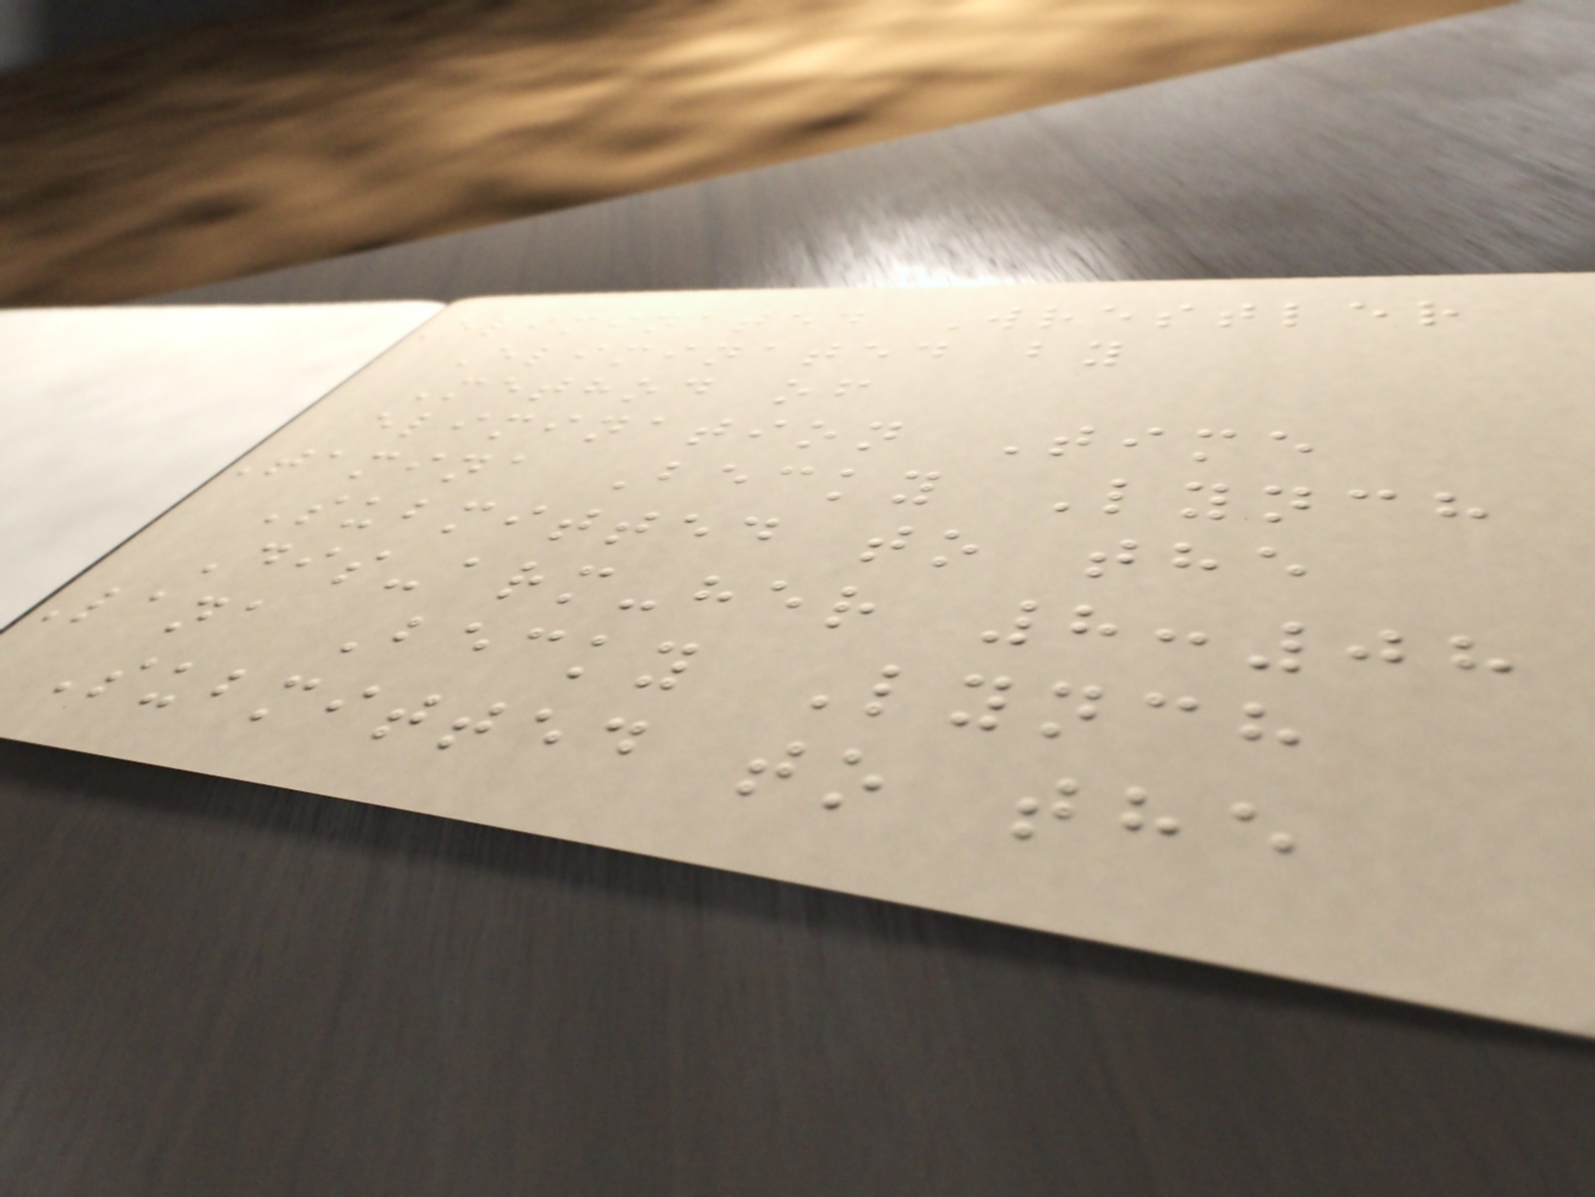Eliminated Wrestler
Eliminated by
Method of
elimination Time
Tamina Becky Lynch
Submitted to the
Dis-arm-her 8:08
Lana Becky Lynch
Submitted to the
